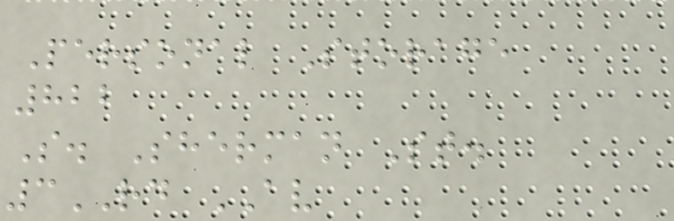Personal Storage
822
S. Sherman St.
3RD AV
